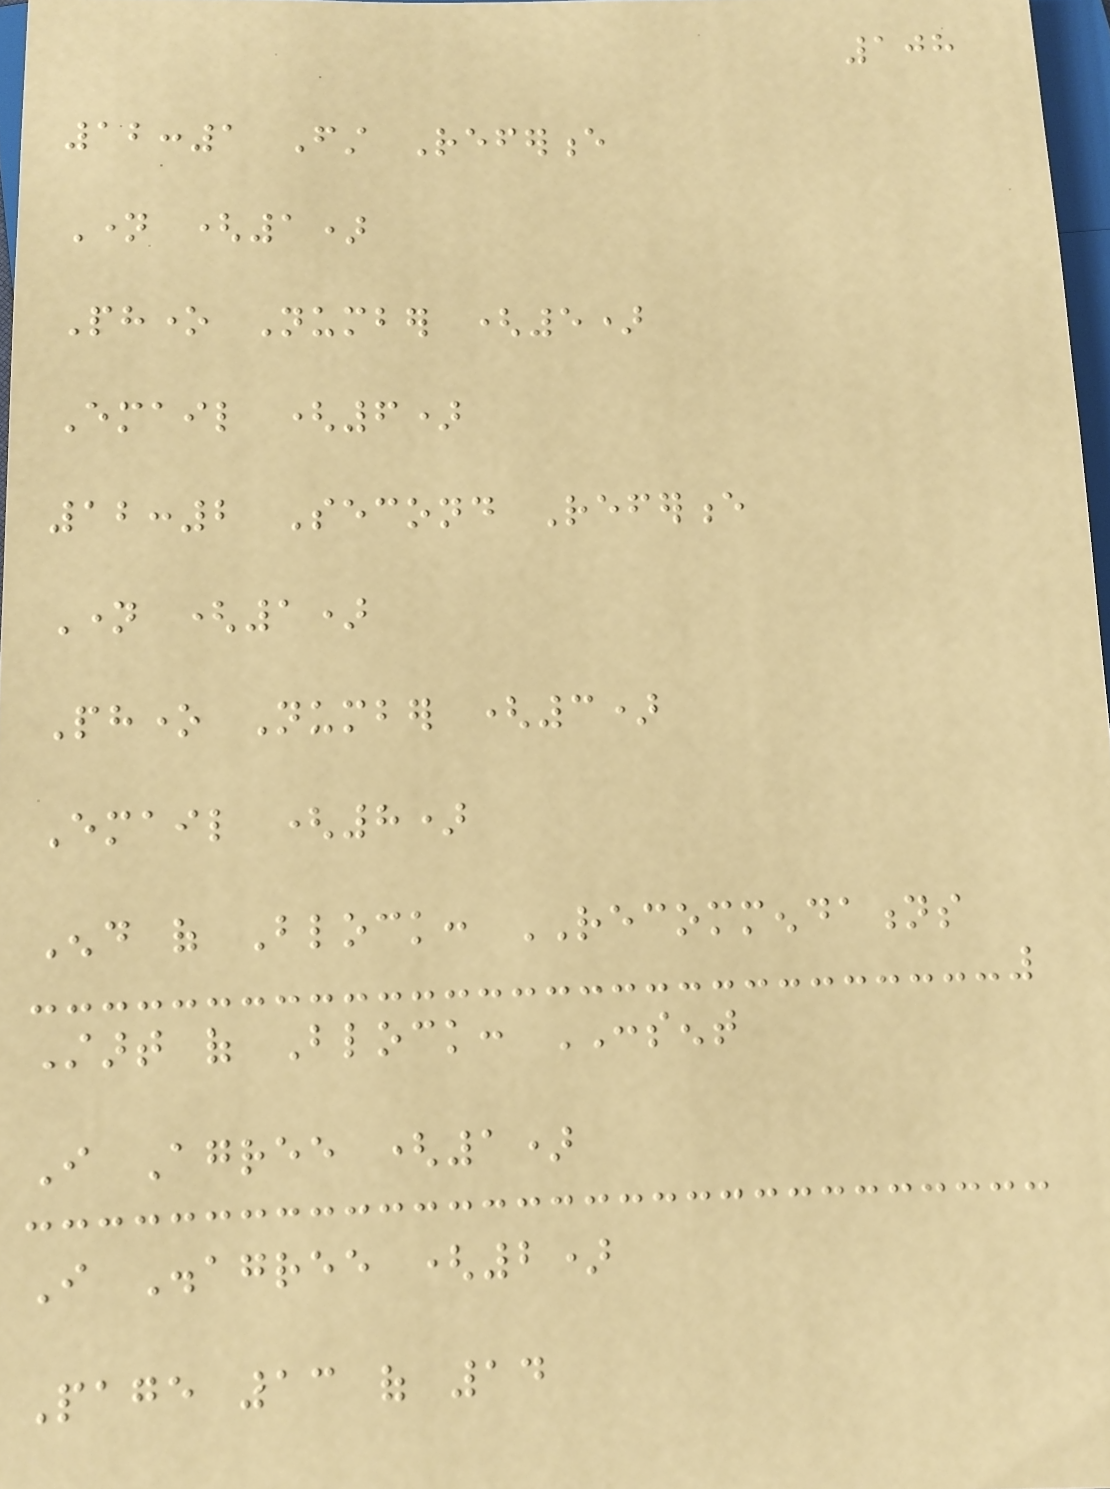108
12:1 First Reference
Name (1)
Phone Number (5)
Email (6)
12:2 Second Reference
Name (1)
Phone Number (3)
Email (8)
End of Block: RECOMMENDATIONS
Start of Block: CONSENT
I Agree (1)
I Disagree (2)
Page 13 of 14
